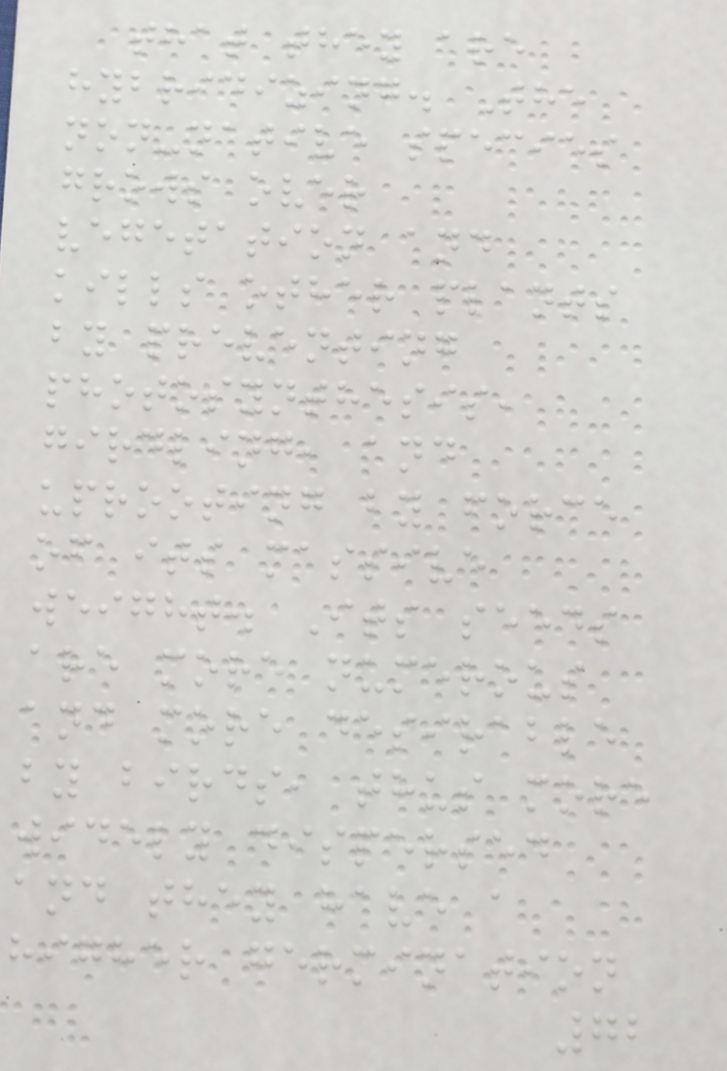that they are
hybridizing. The
non-native species
grows over
vegetation and
kills other plants
by preventing
photosynthesis,
girdling, and
uprooting by force
of its massive
weight. Its seeds
are more numerous
and more desirable
by birds, thus more
widely dispersed
and they have a
higher germination
72
